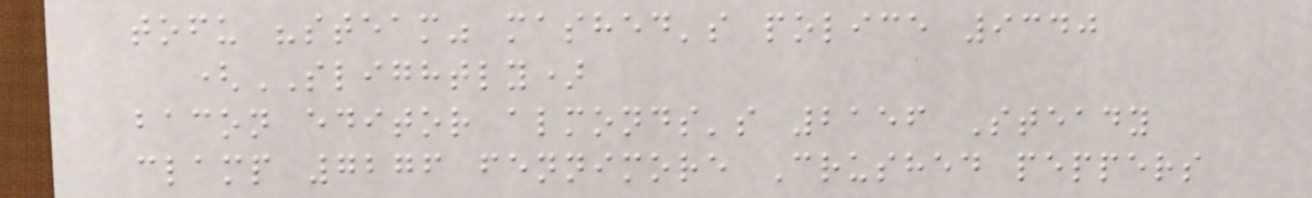tofu "steam" mashed's police 9340
(SLIGHTLY)
bacon editor almonds's 2156 Steady
clamp 7276 fennimore Crushed peppers
